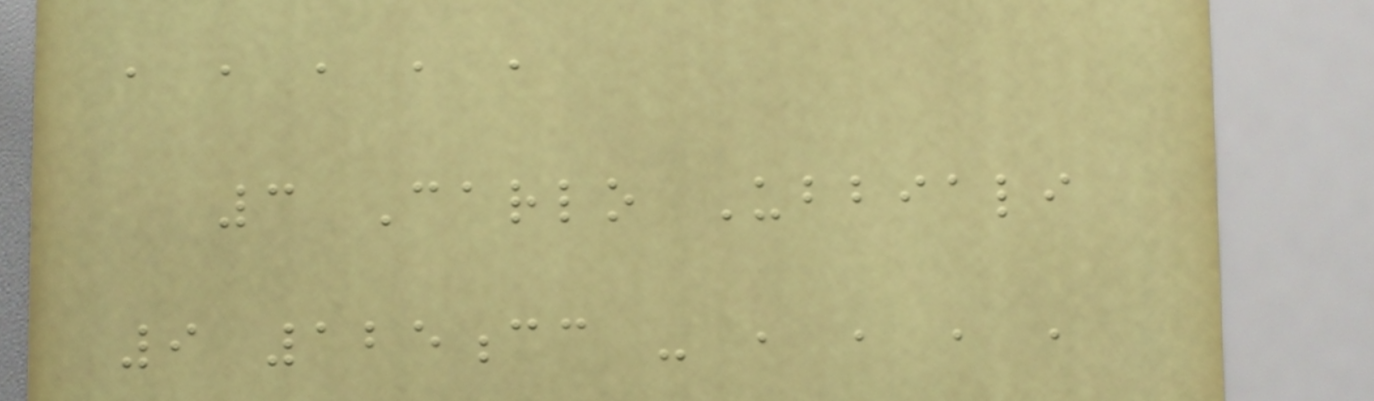, , , , ,
3 Carlo Ubbiali
9 125cc - , , , ,
